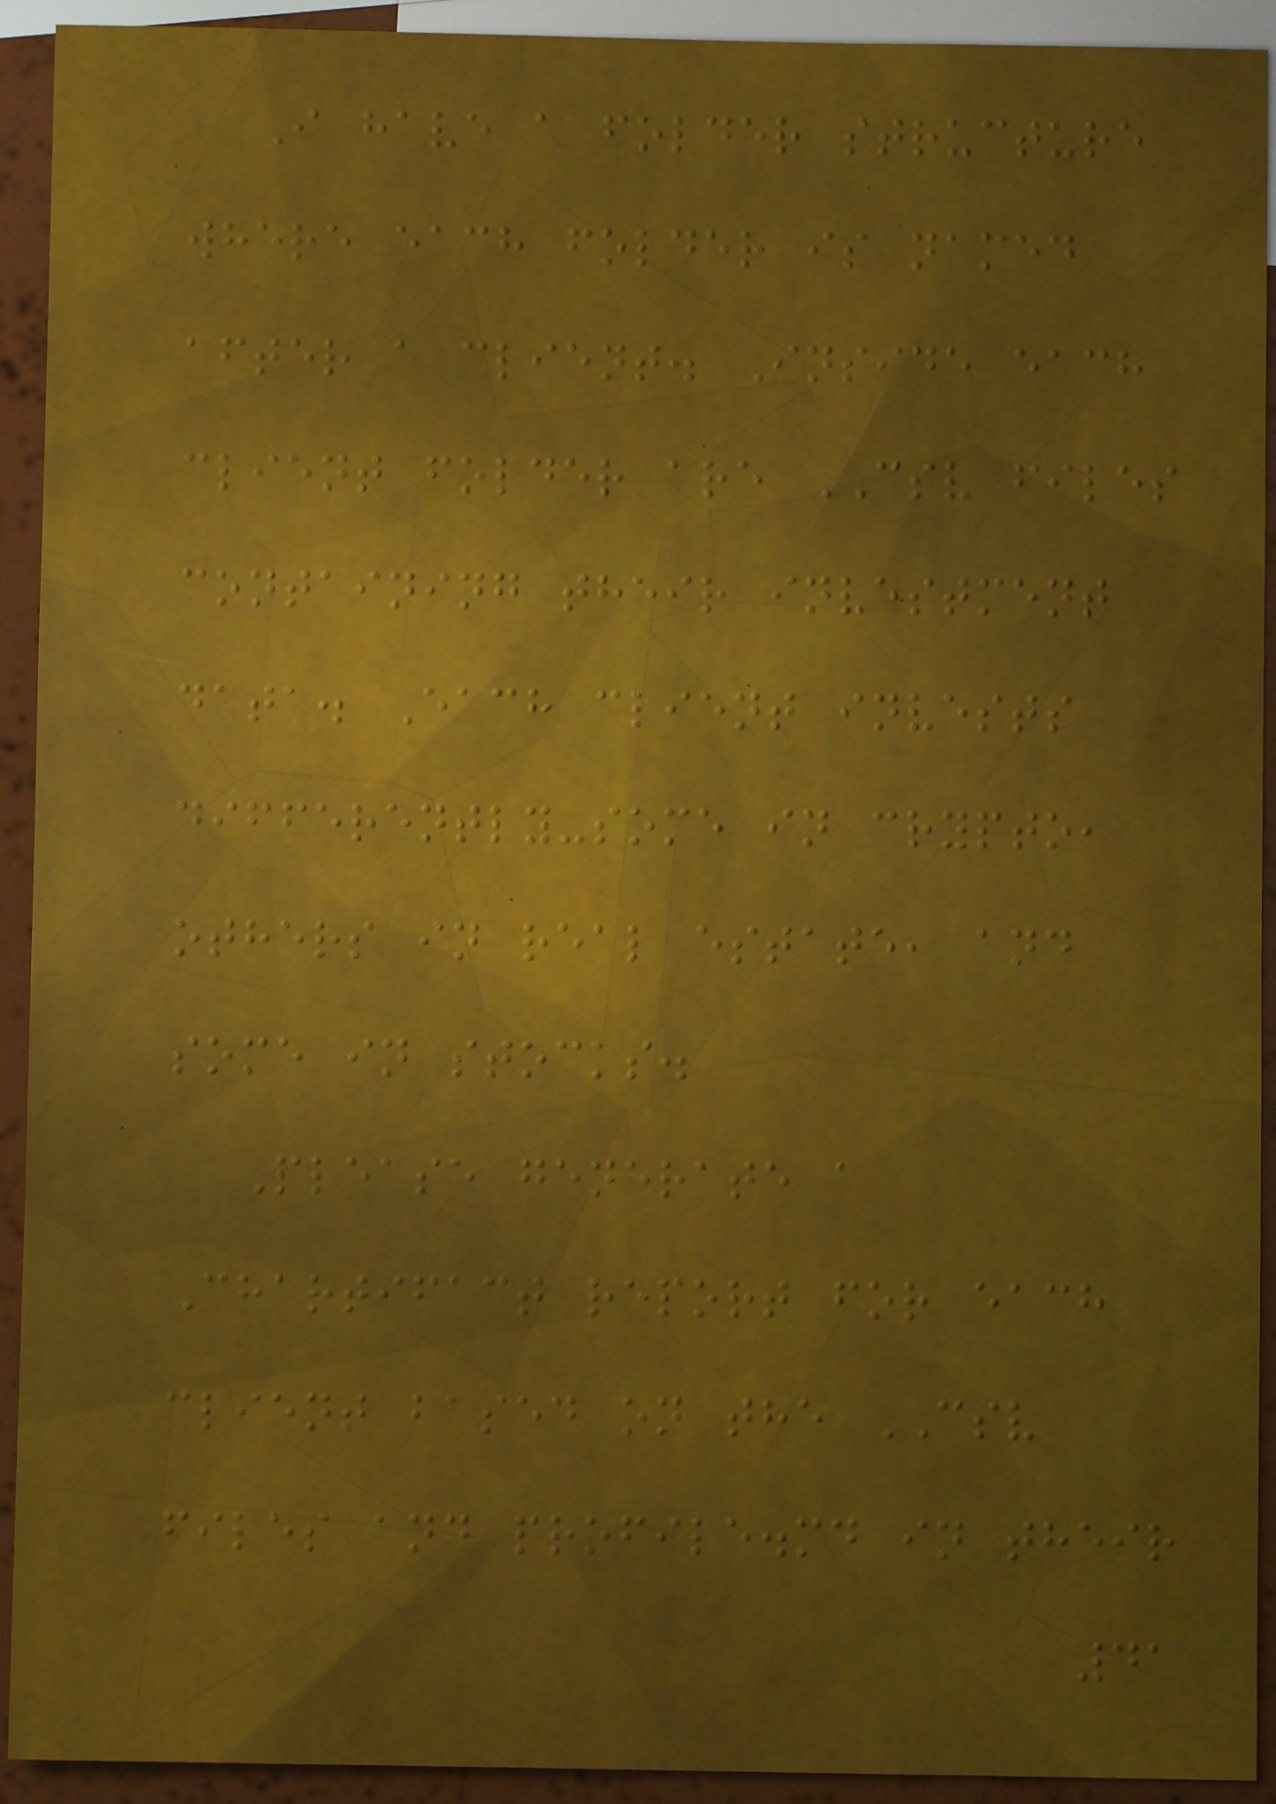I have a folder structure
where each folder is named
after a client. Inside each
client folder are CSV files
containing their investment
data. Each client invests
differently-some in crypto,
others in real estate, and
some in stocks.
Please generate a
Chartifact report for each
client based on the CSV
files and profile.md in their
41
